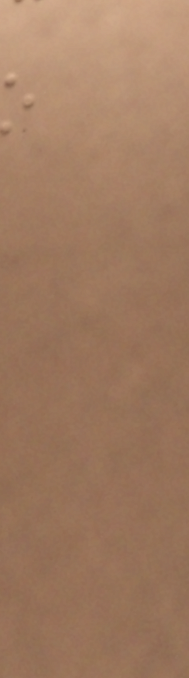o
